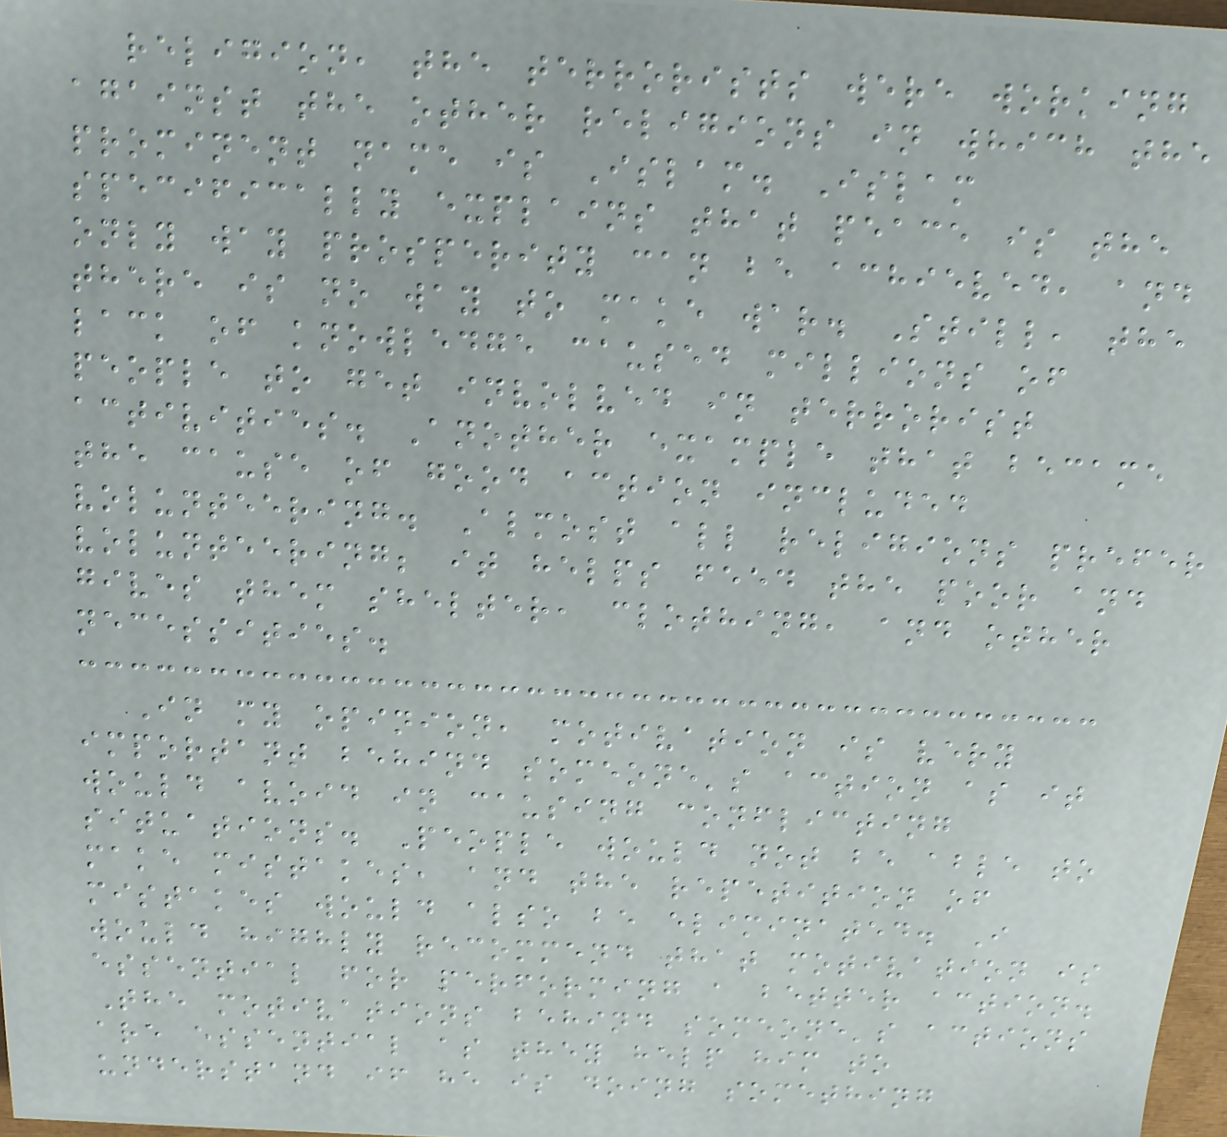religion, the terrorists were working
against the other religions in which the
prominent name is Islam. Islam
specifically explains that peace is the
only way prosperity can be achieved, and
there is no way to make war. Still, the
lack of knowledge caused millions of
people to get involved in terrorist
activities. Another example that became
the cause of good action included
volunteering. Almost all religions prefer
volunteering; it helps feed the poor and
gives them shelter, clothing, and other
necessities.
In my opinion, motivation is very
important behind someone's action as it
would avoid in causing conflicting
situations. People would not be able to
make mistakes, and the repetition of
mistakes would also be eliminated. I
would highly recommend that motivation is
essential for performing a better action.
The motivations behind someone's actions
are essential as they help him to
understand if he is doing something
